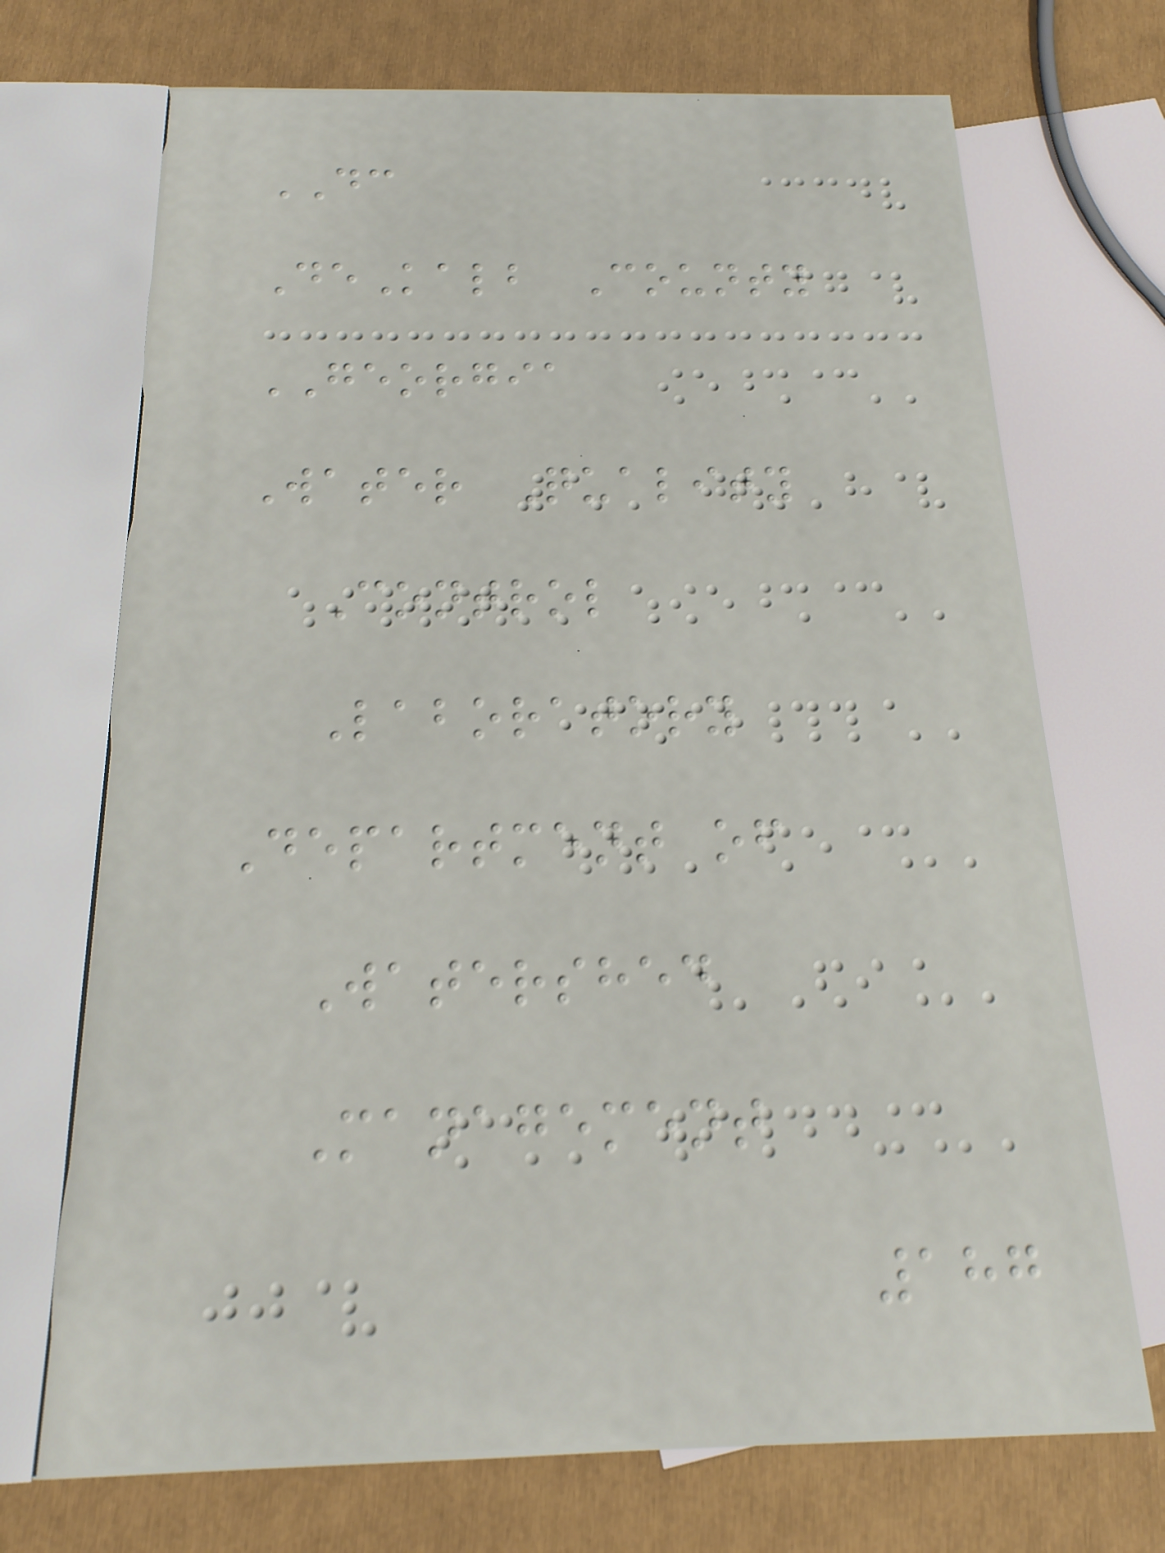DC
DeKalb County
GEORGIA
Water Quality
Control
Laboratory
Department of
Watershed
Management
187
